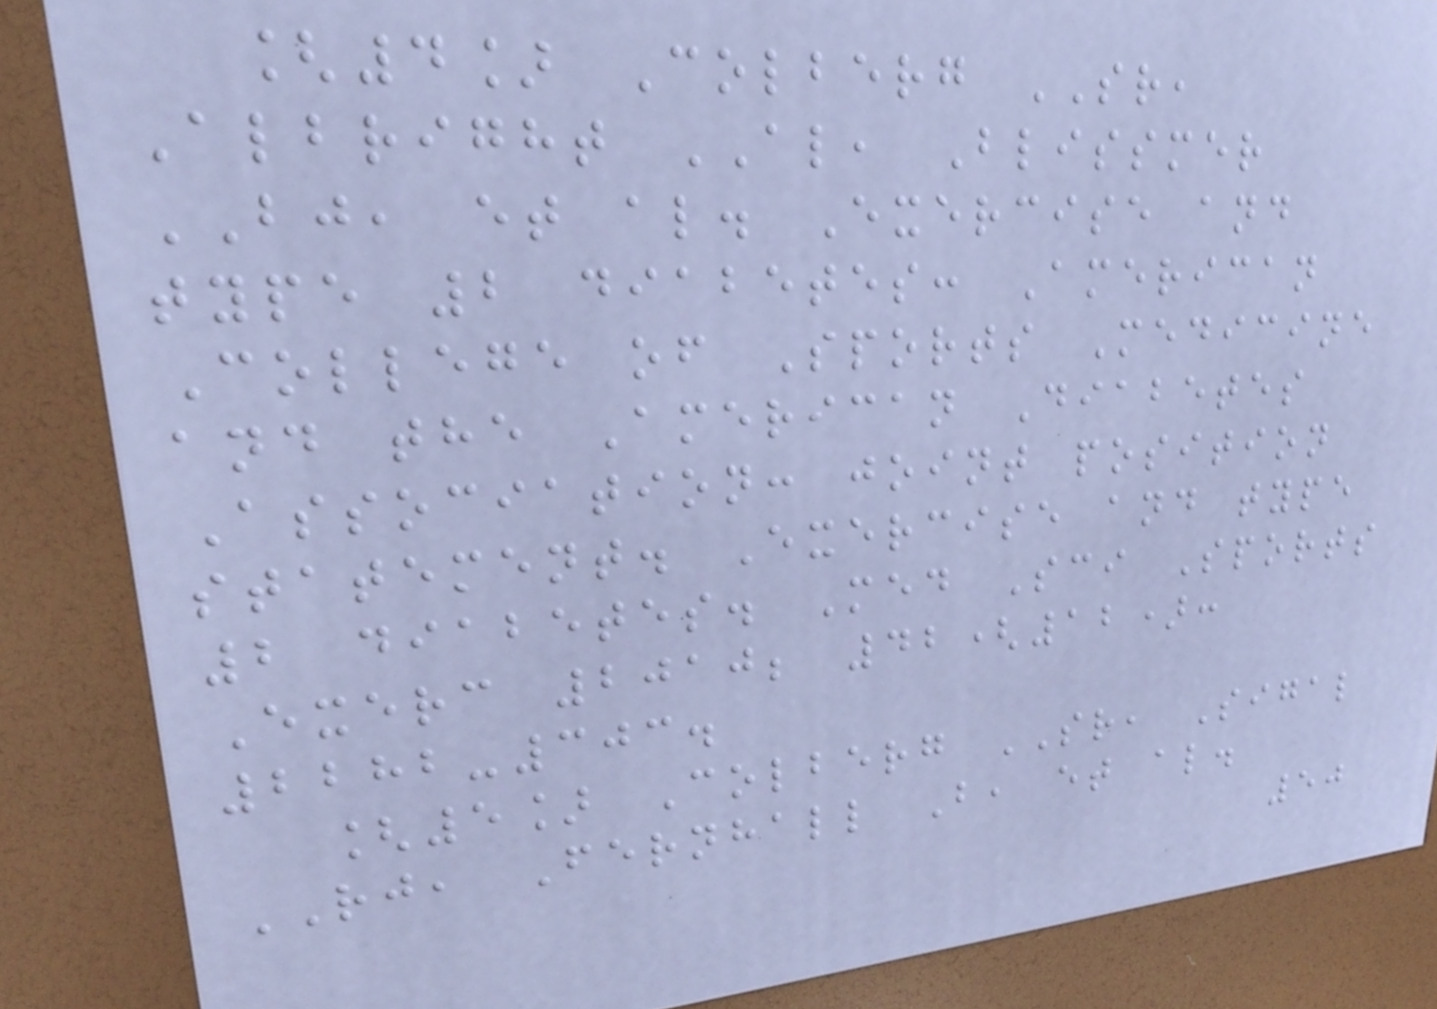[4] Colberg SR,
Albright AL, Blissmer
BJ, et al. Exercise and
type 2 diabetes: American
College of Sports Medicine
and the American Diabetes
Association: joint position
statement. Exercise and type
2 diabetes. Med Sci Sports
Exerc 2010; 42(12):
2282-303.
[5] Colberg SR, Sigal
RJ, Fernhall B, et al.
50
